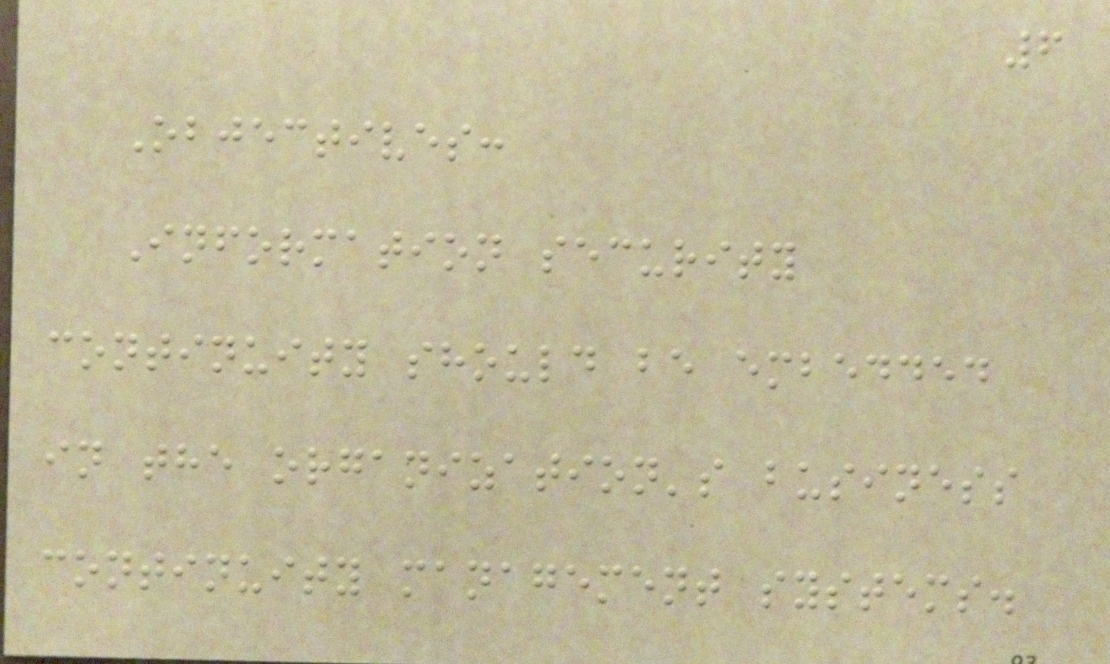6
Objectives:
Information security
continuity should be embedded
in the organization's business
continuity management systems.
